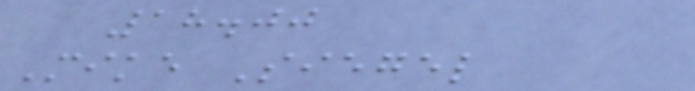18.00
Mike Siegel
